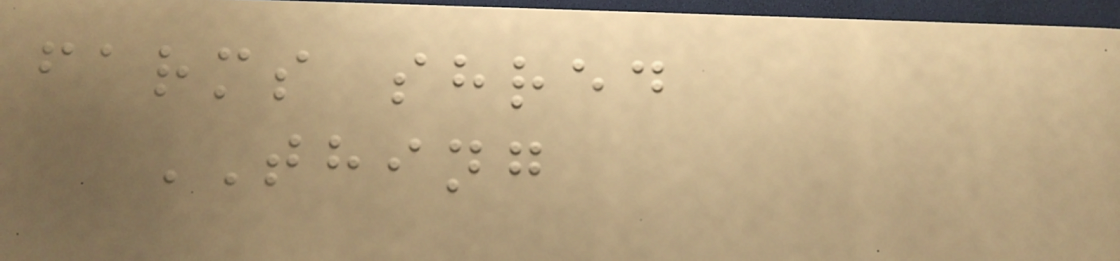farms shred
THING
